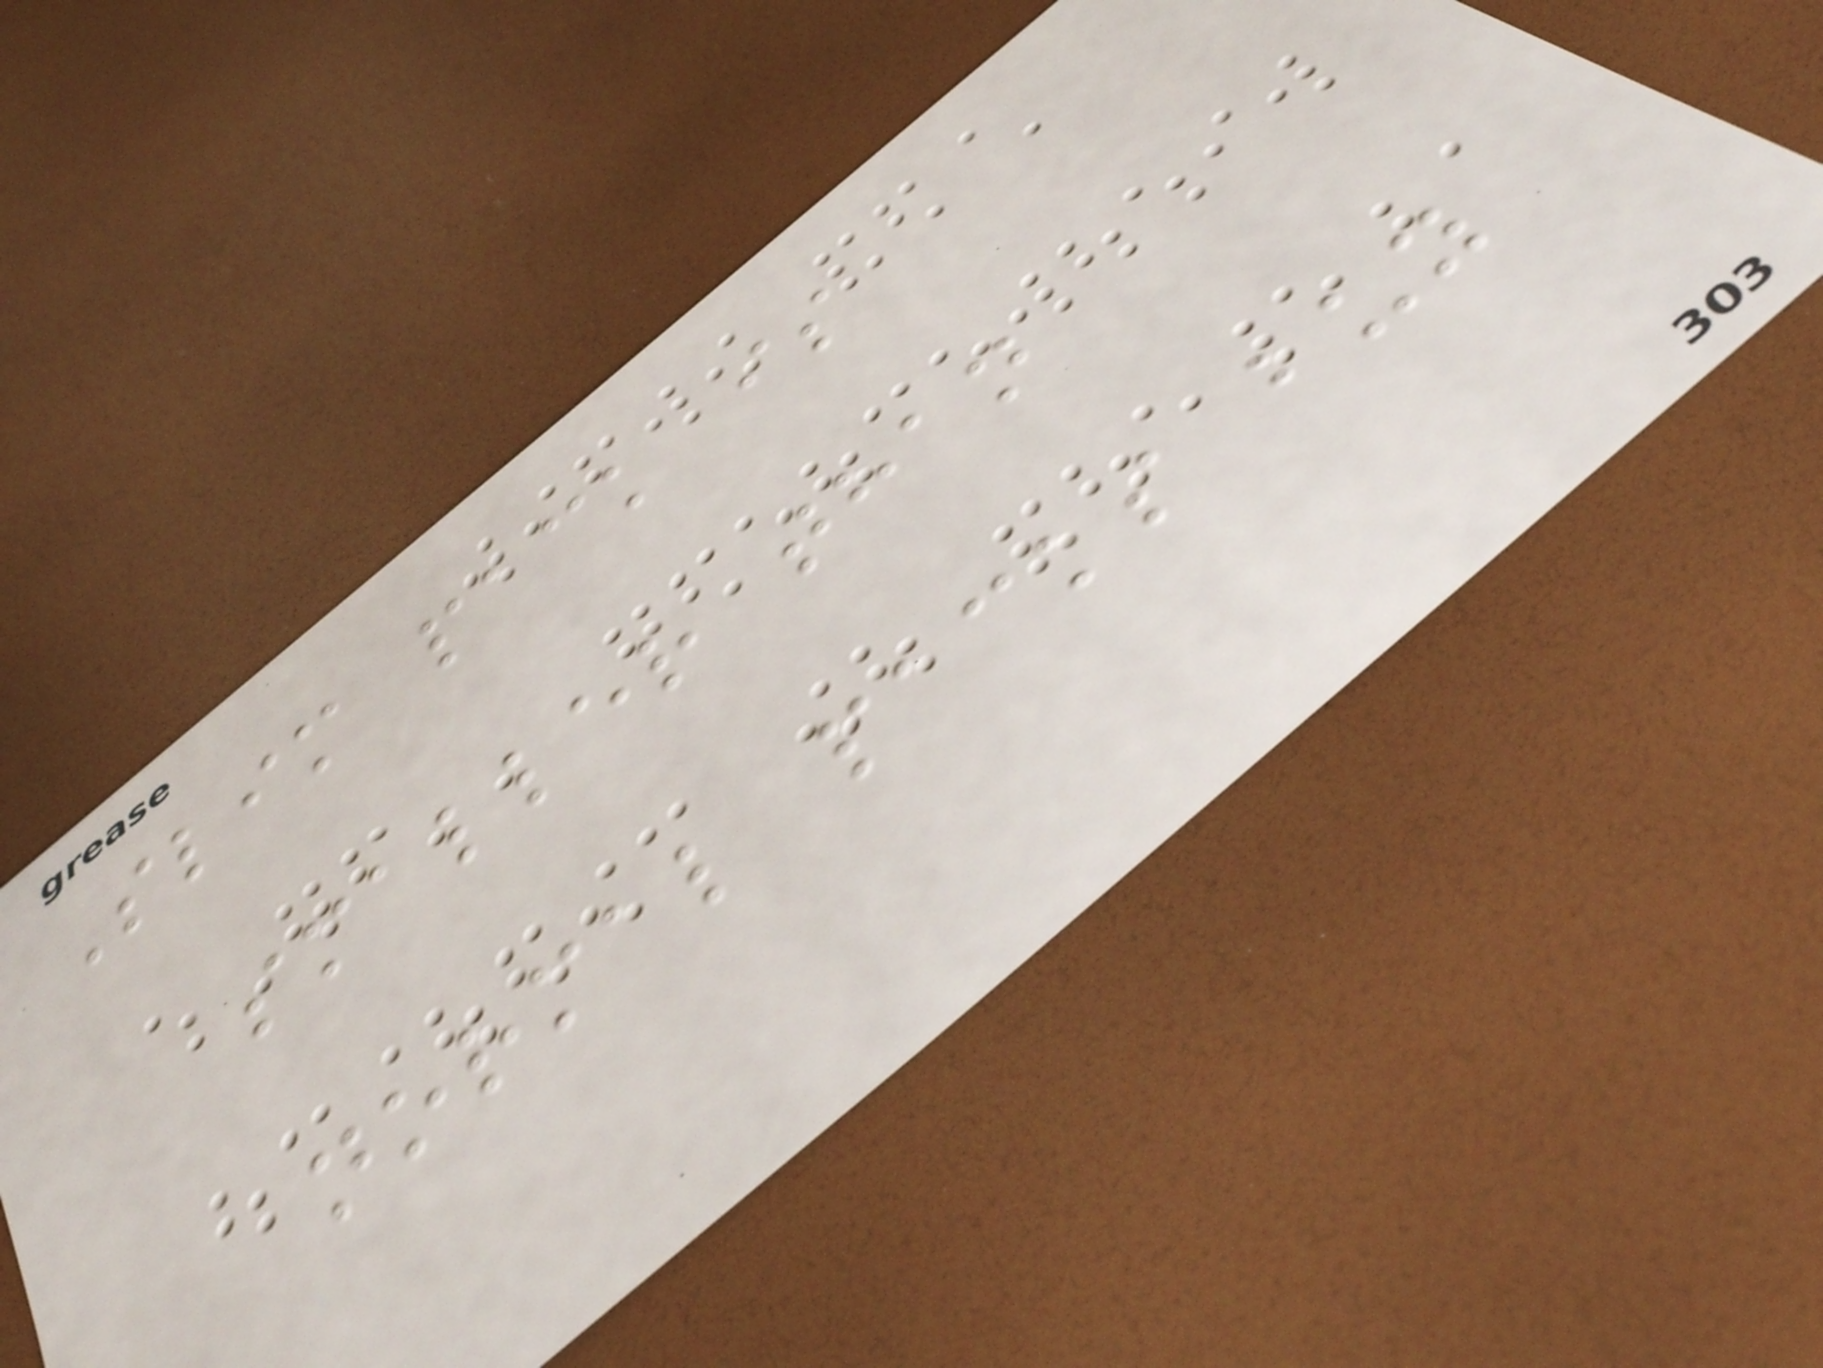Slim pack is
smaller than
normal packs buy
